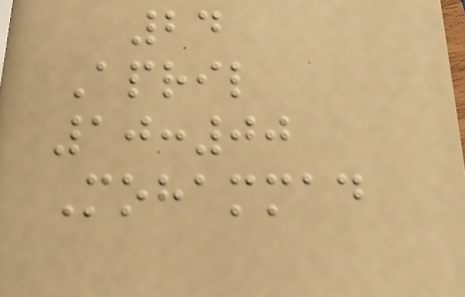24
April
10:00
Mohammad
